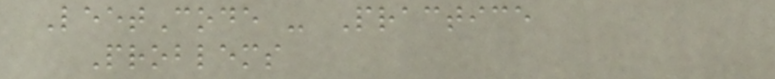LeetCode - Practice
Problems
